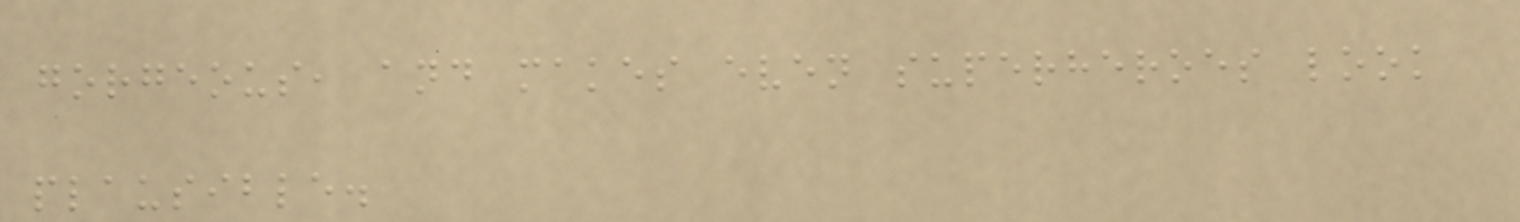gorgeous, and makes even superheroes look
plausible.
